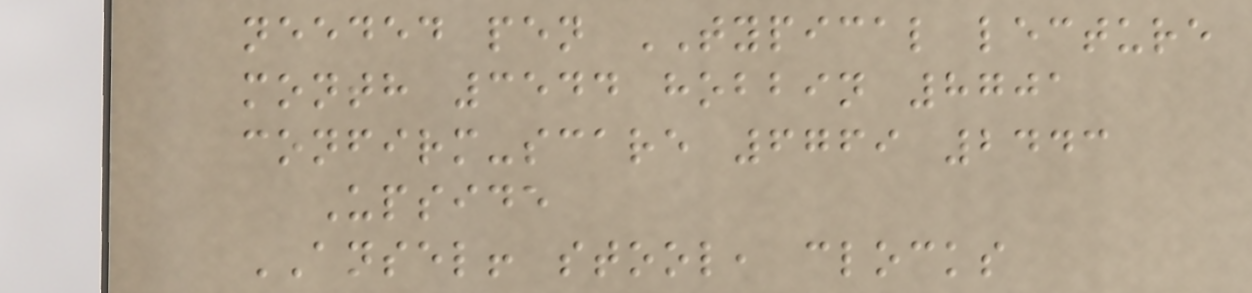needed pen TYPICAL lecture
month 3544 hobbin 8701
confirm-scare 6769 2443
Upside
ANSEL! stool, clocks
